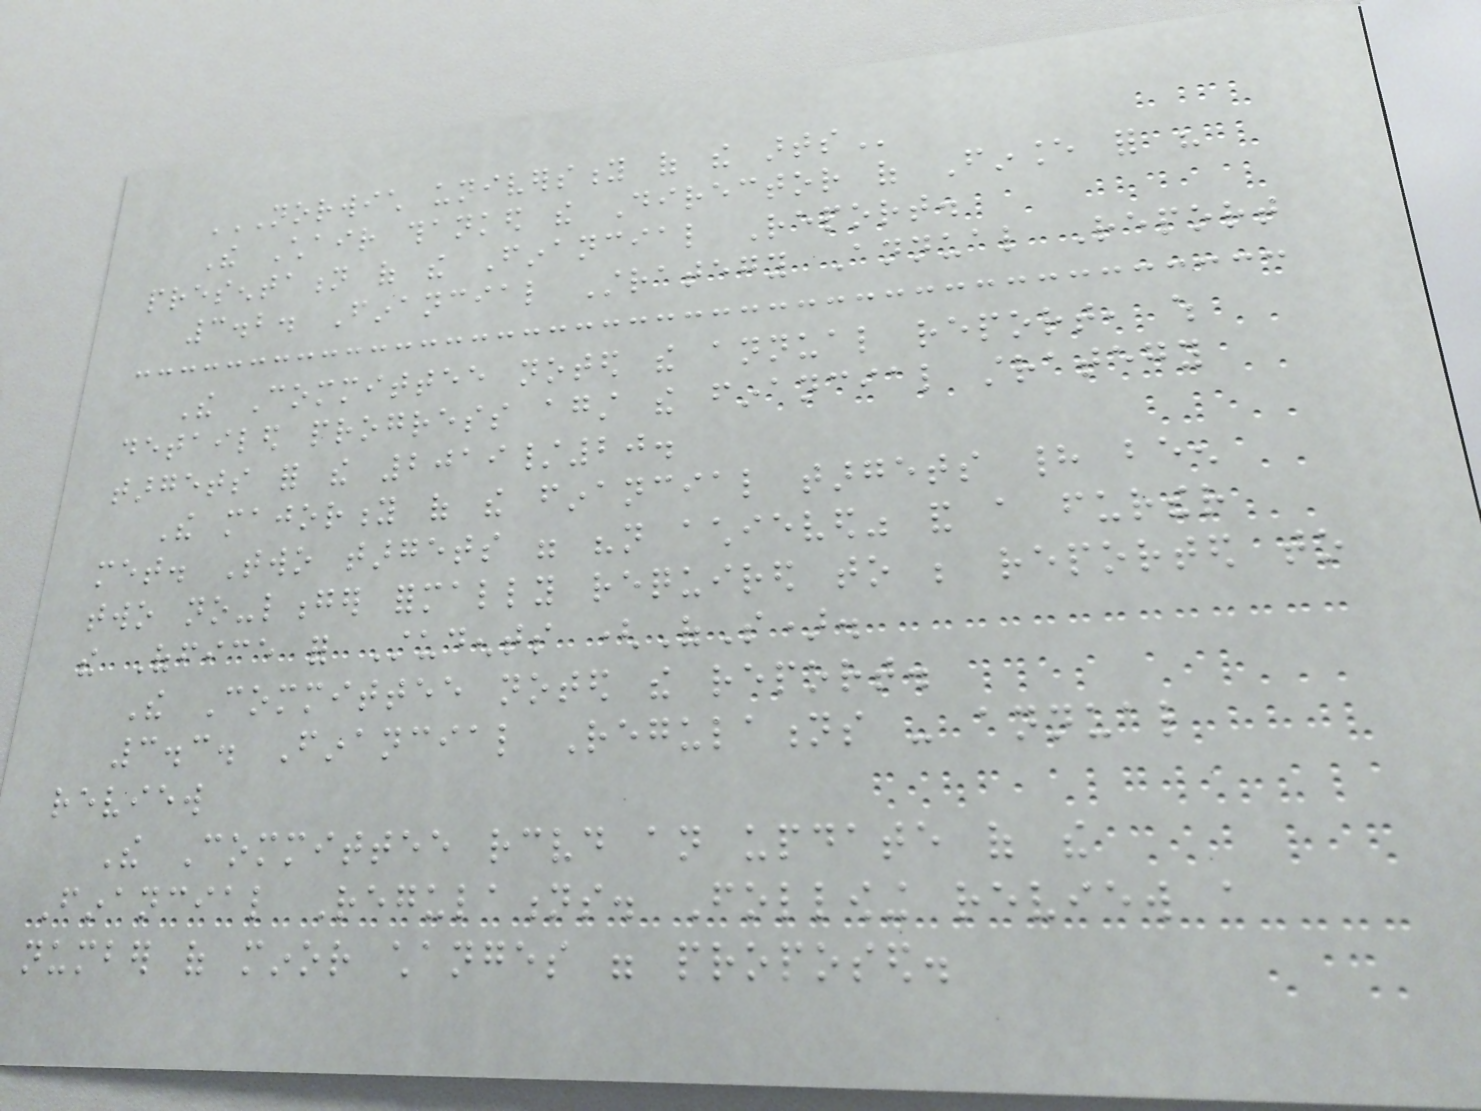NORWICH UNIVERSITY OF THE ARTS
The Chair thanked the Director of Finance for his
presentation of the Financial Report.
3.2. Financial Strategy Annual Report
The Committee noted the annual report, which
detailed progress against the financial strategy
targets for the 2019/20.
The majority of the financial targets had been
met. Two targets were "not achieved" and a further
two no-longer formally required to be reported to
the Office for Students (OfS).
The Committee noted the report.
3.3. Financial Regulations - annual
review
The Committee received an update of the
Financial Regulations. Following review a
number of minor changes were proposed.
